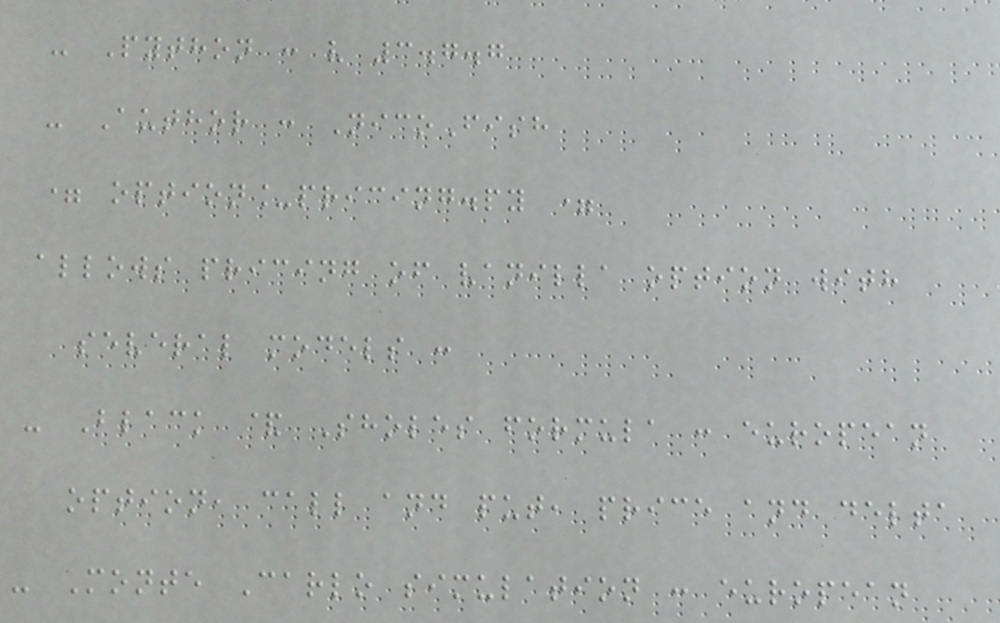- Python : v 3.7.7
- Author : NicoFish
= option_pricing.py =
allows pricing of vanilla option with
several models :
- Black & Sholes formula : european
option, call and put, price and delta
- Monte Carlo simulation : european
